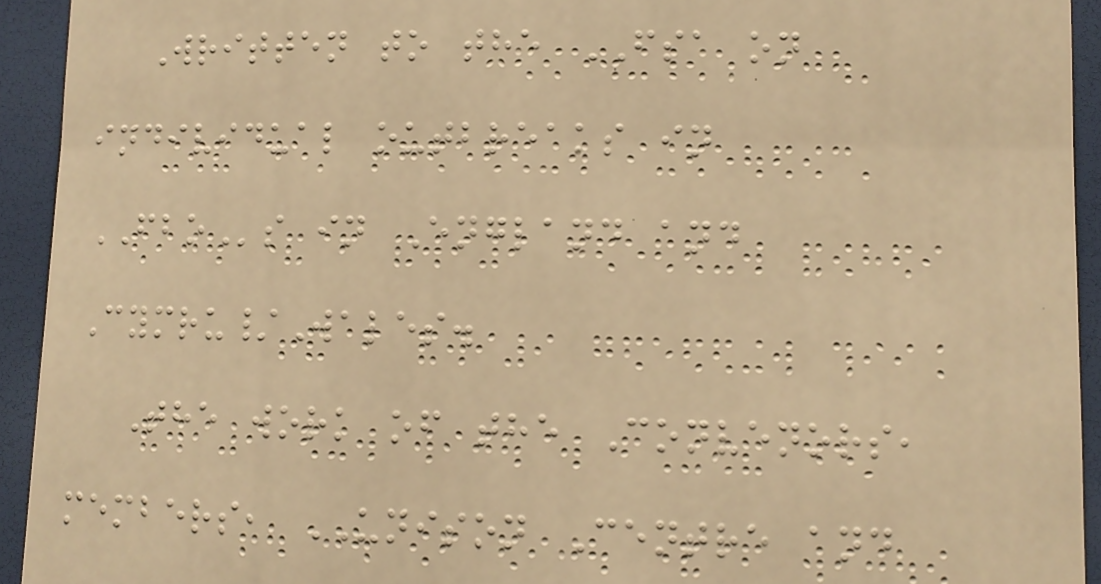Written to the FSA on
individual outbreaks in
FBOs in England and
Cymru/Wales.
The work of the Convenors,
members, UNISON Centre and
